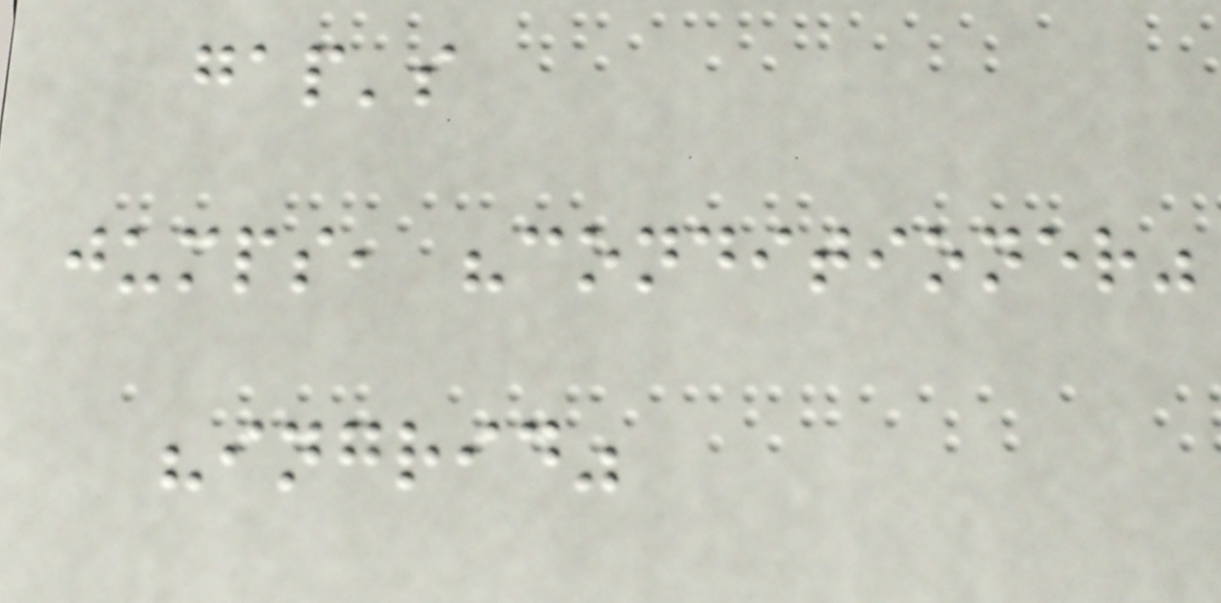gap's
jumps, "conditioner"
"ingrid"
